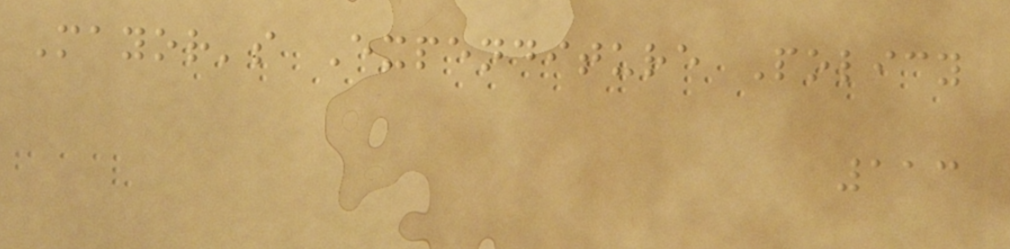Mayor's Expenditure Policy
113
